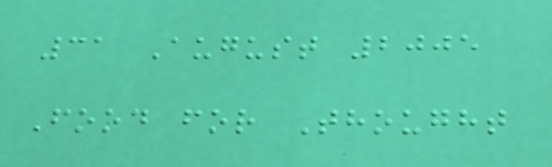31 August 2005
Food for Thought
